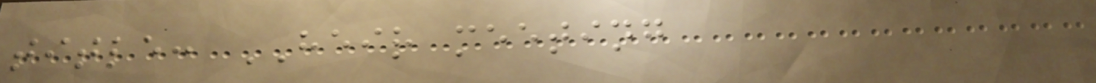title: HEIR meeting
